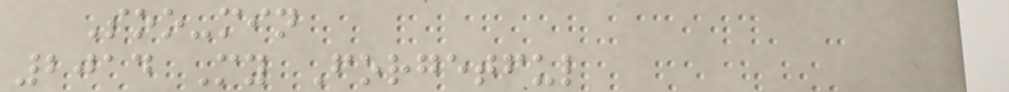Soo-min
2014 My Forgetful
